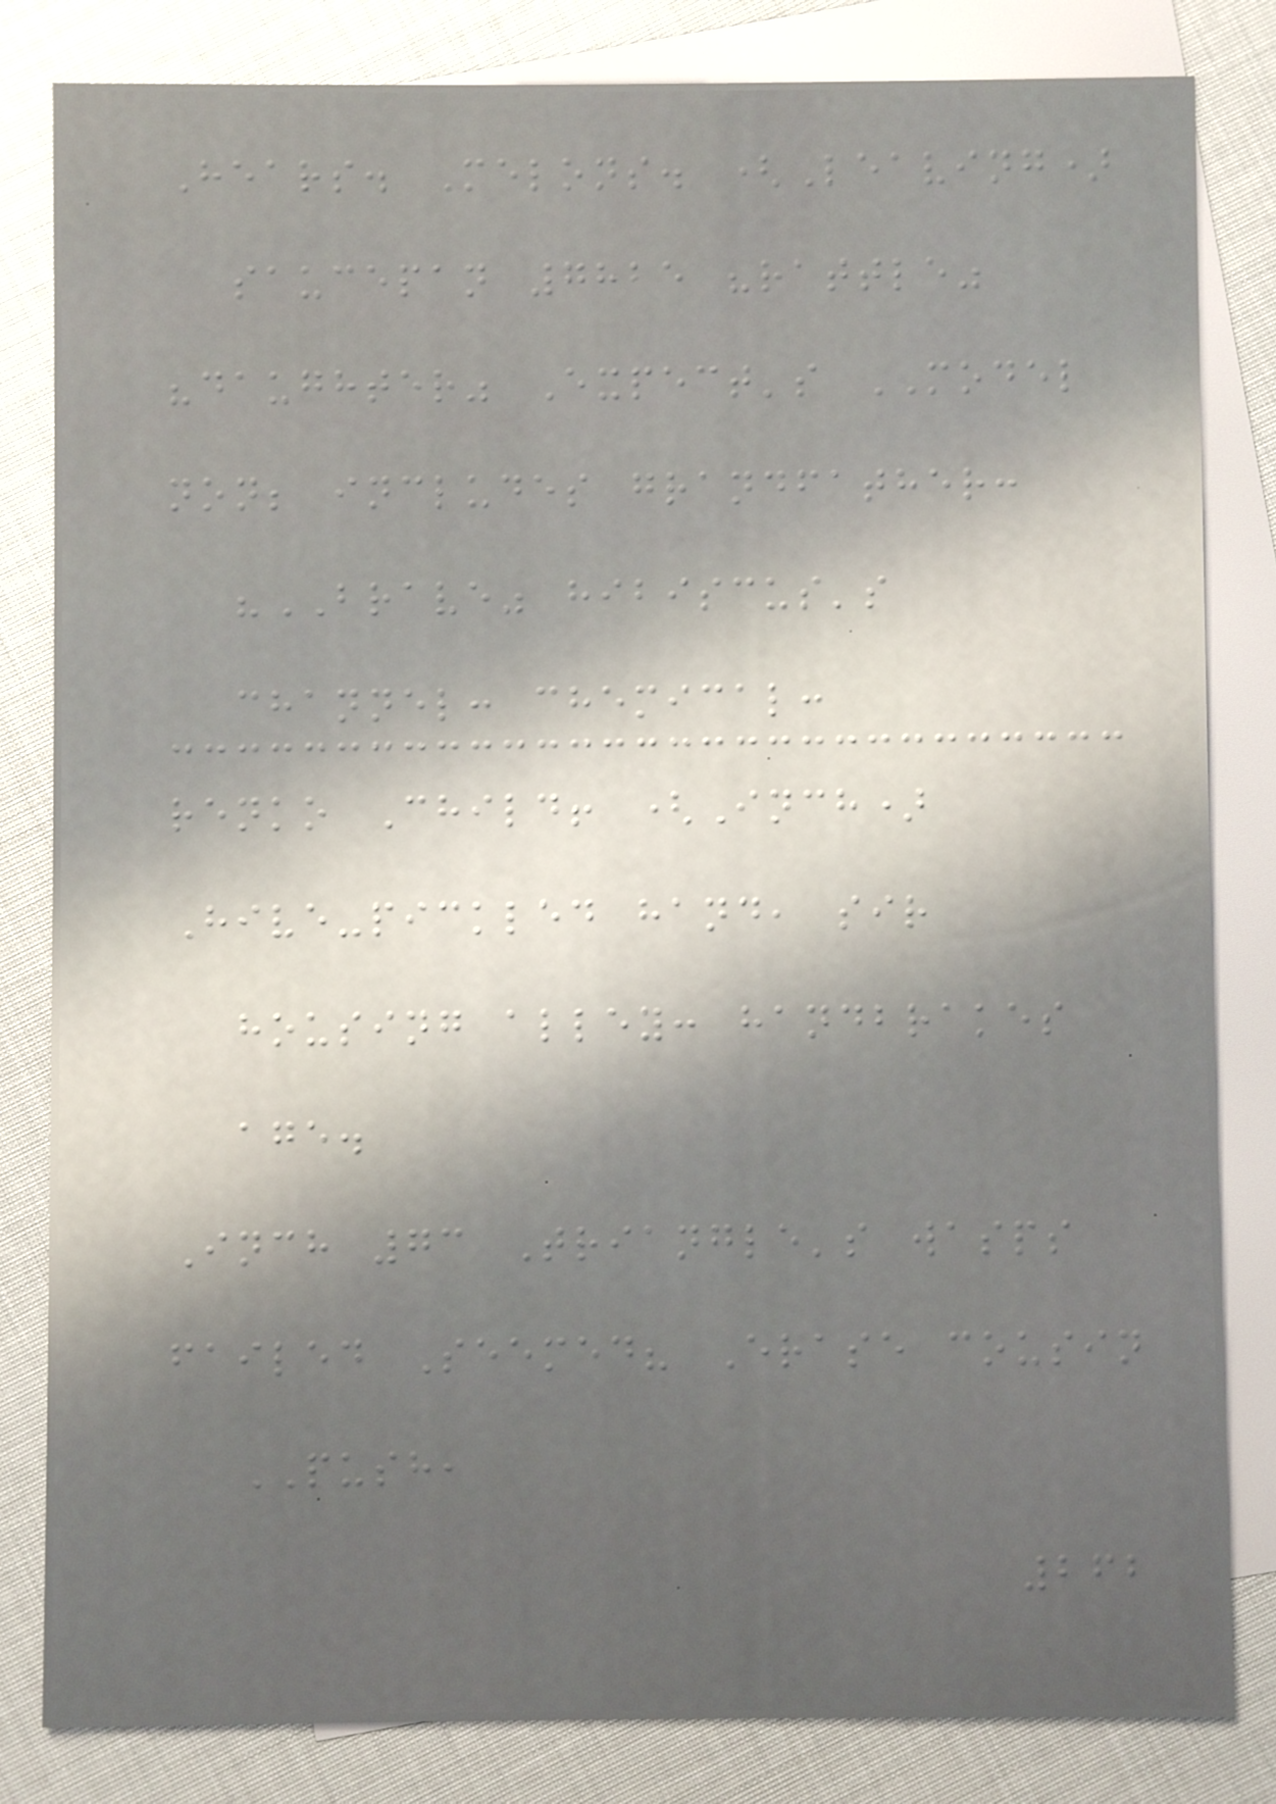Hears. Melons. (Leaving)
saucepan 7825 "rattle"
"daughter" Expect's MODEL
non; includes grandfather:
"BRAVE" hibiscus's
channel: chemical:
renko Child! (Inch)
Hive-pickled hand, sir
housing alley: handbrakes
age.
Inch 73 Triangle's wasps
failed Seemed? Erase cousin
PUSH,
262
